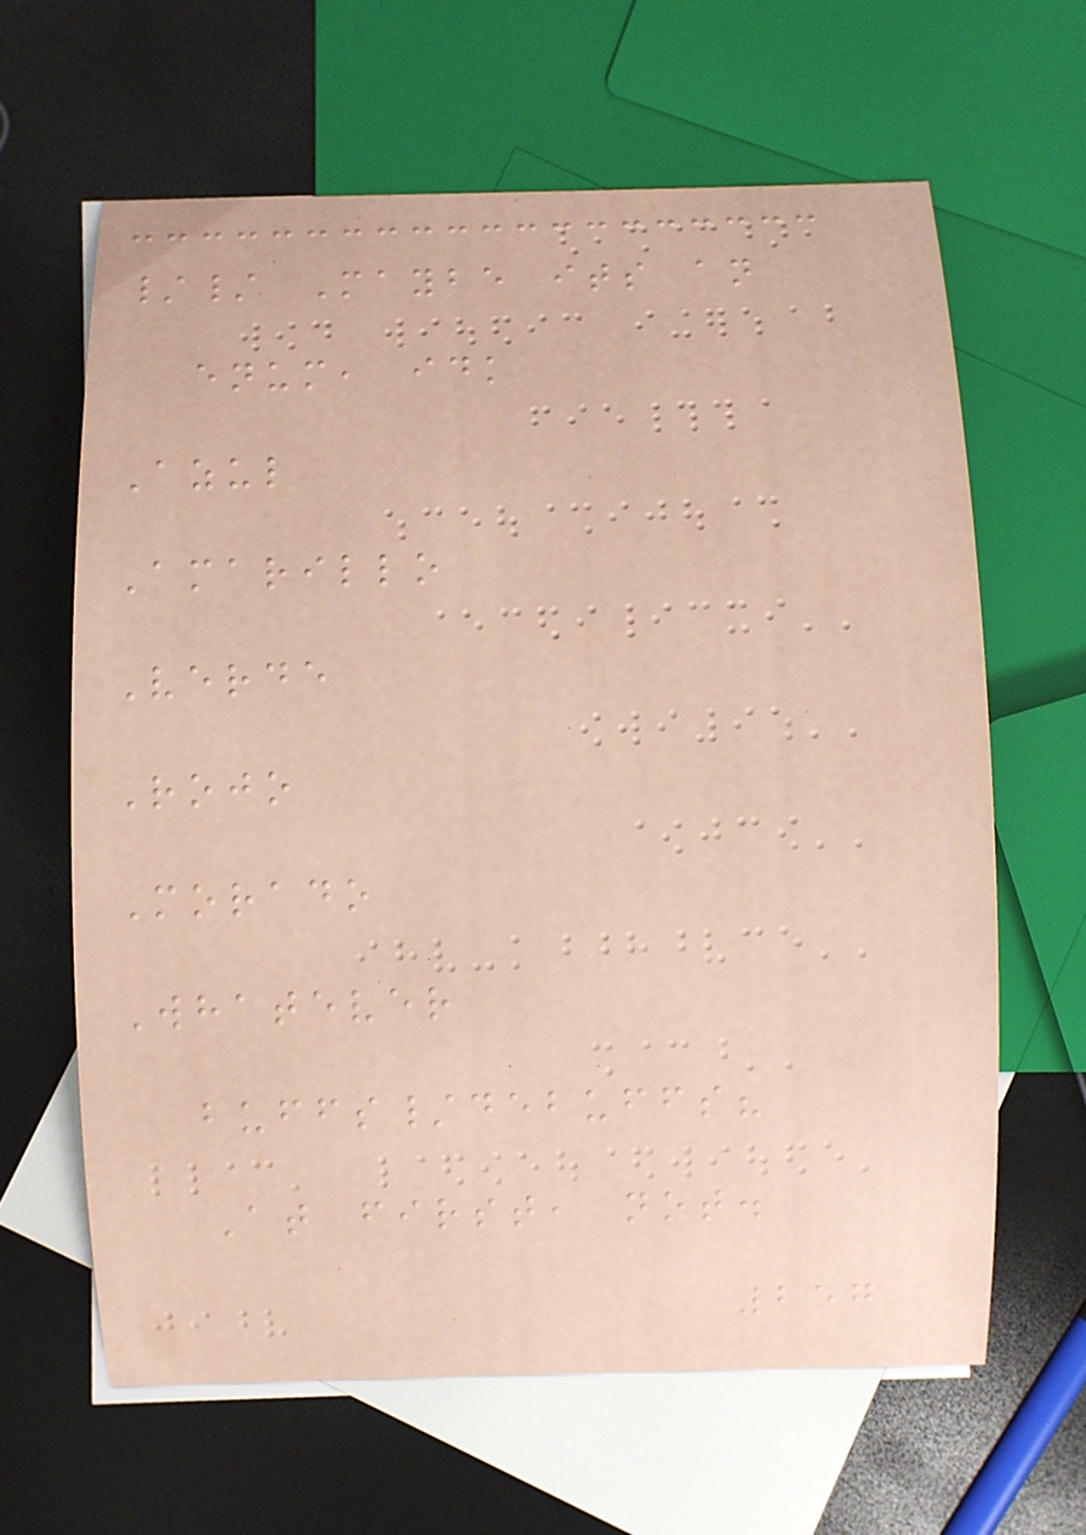// Maybe its an
enum, idk
Azul
Amarillo
Verde
Rojo
Morado
Whatever
buffs/debuffs?
At first, not.
257
